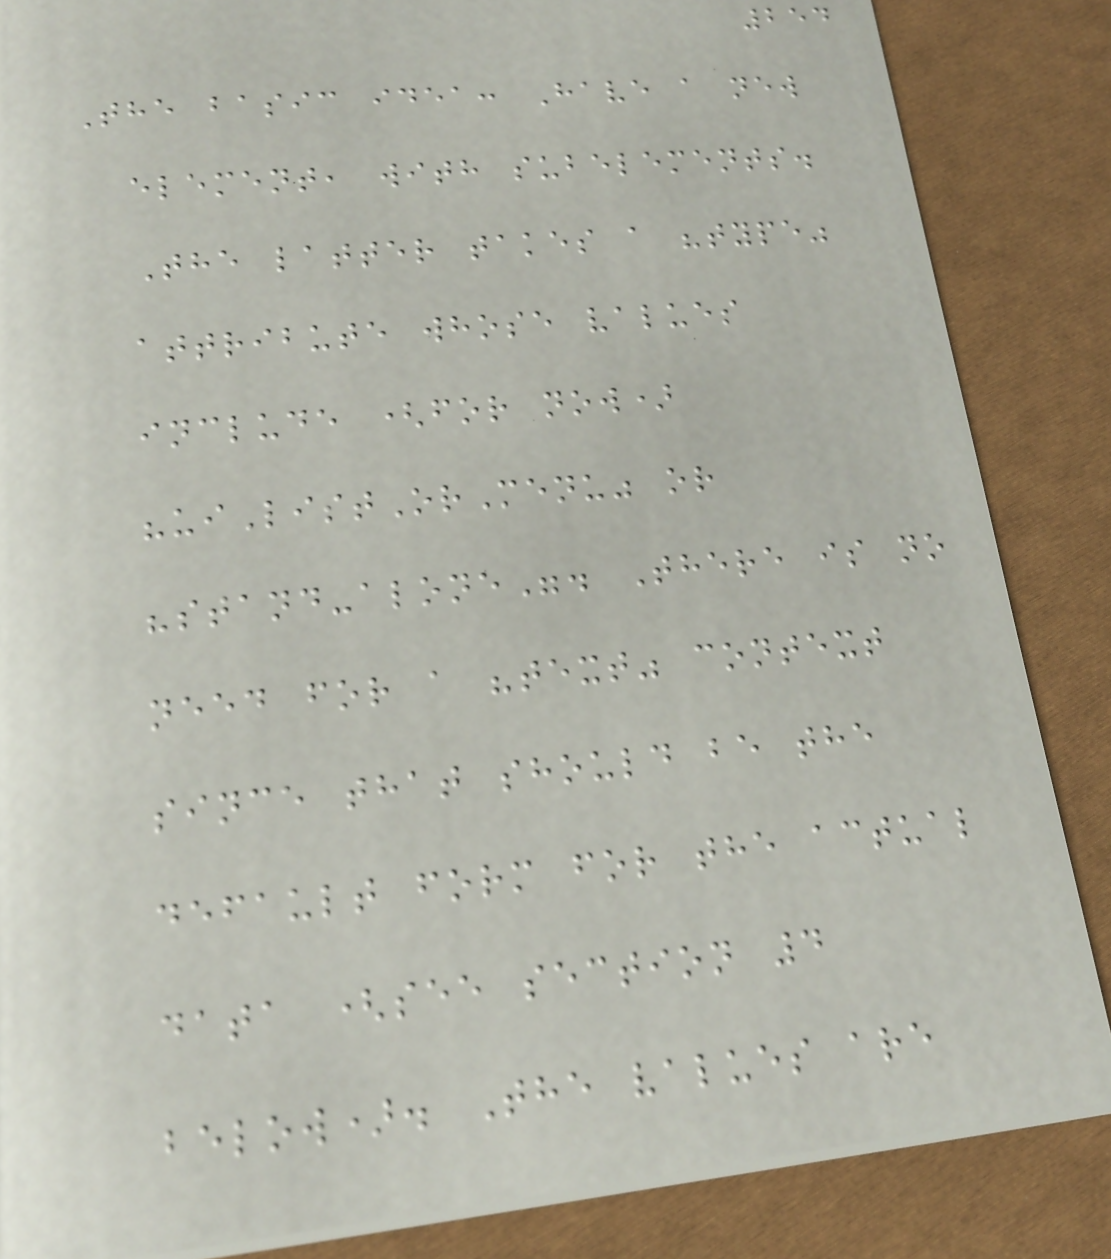254
The basic idea: Have a new
element, with subelements.
The latter takes a "type"
attribute whose values
include (for now)
"uiListOrMenu" or
"stand-alone". There is no
need for a "text" context
since that should be the
default form for the actual
data (see section 4
below). The values are
